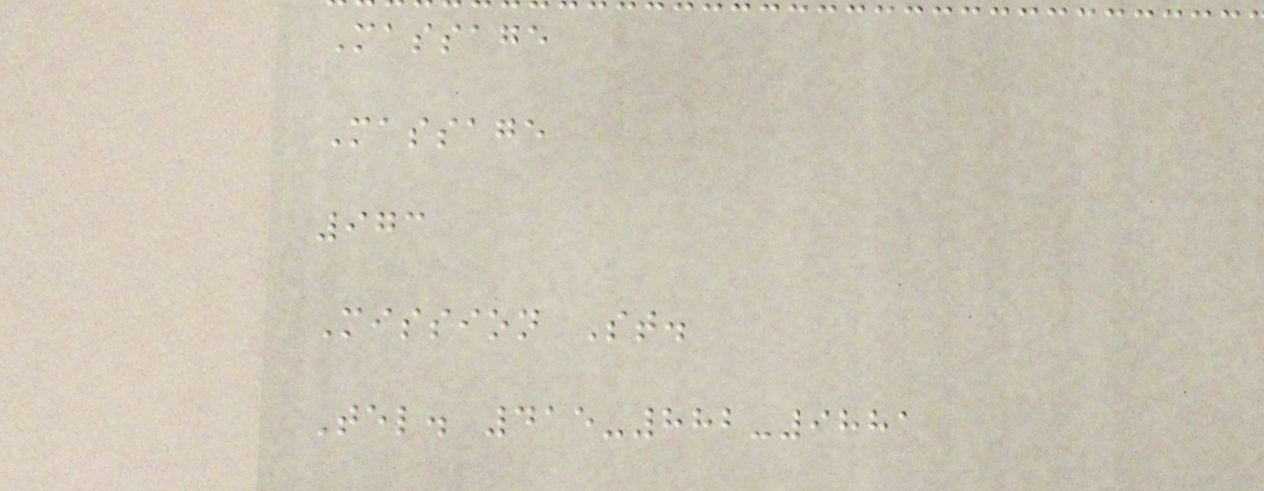Massage
Massage
973
Mission St.
Tel. 415-882-9881
